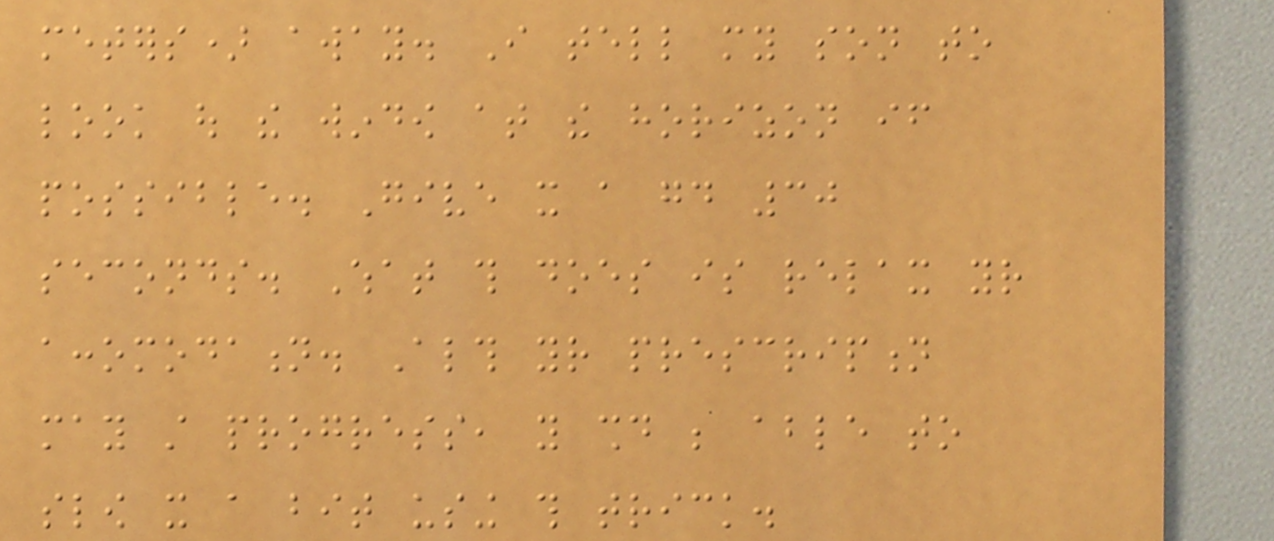meters) away. I tell my son to
look out the window at the horizon if
possible. Give it a good 30
seconds. What this does is relax your
accomodation. Although your prescription
may still progress, you should be able to
slow it a bit using this trick.
